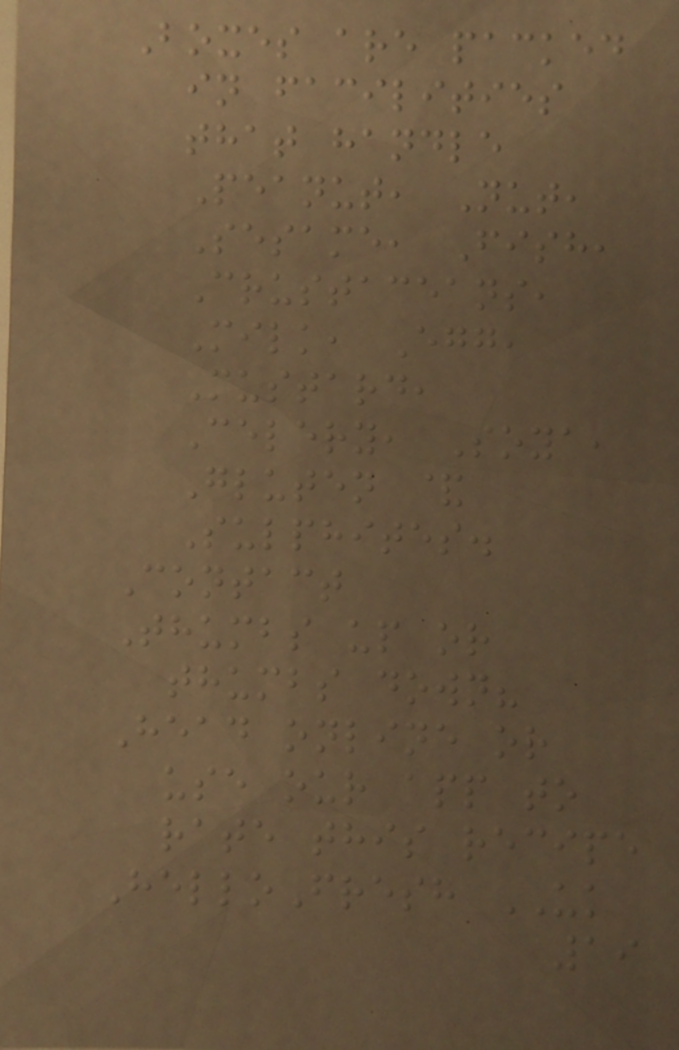Boxes are packed
in facilities
that handle
Peanut, Nut,
Sesame, Fish,
Crustaceans,
Milk, Egg,
Mustard,
Celery, Soya,
Gluten &
Sulphites.
Contact
Thumbs up or
thumbs down?
Head online or
use our app to
rate this recipe
HelloFresh UK
19
